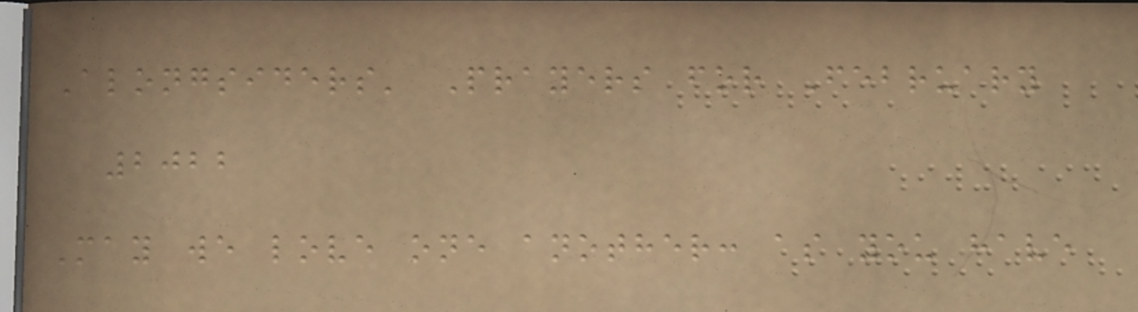Alongsiders' Prayers for February
2022
May we love one another: as you have
